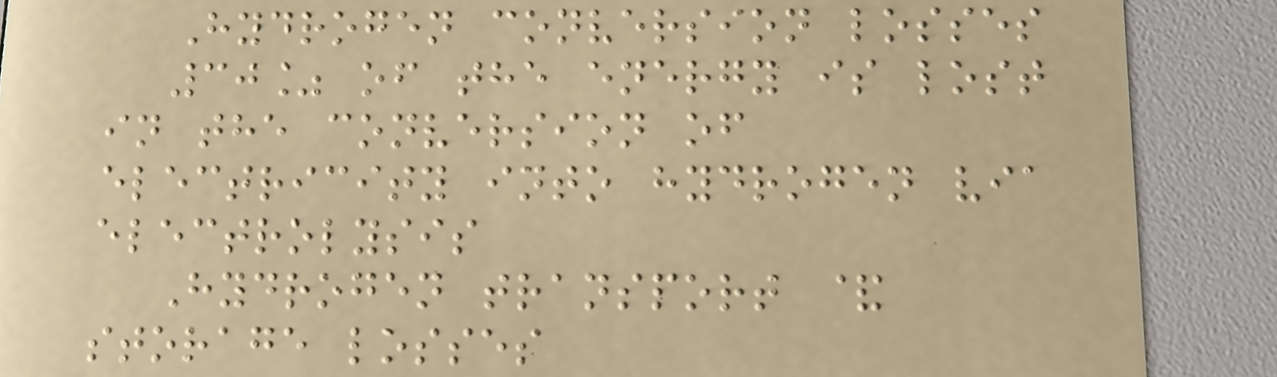Hydrogen conversion losses
30% of the energy is lost
in the conversion of
electricity into hydrogen via
electrolysis
Hydrogen transport &
storage losses
